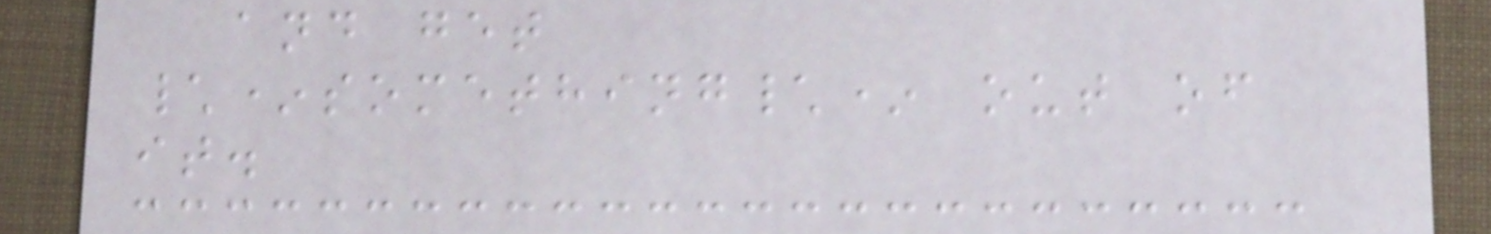and get
\*something\* out of
it.
